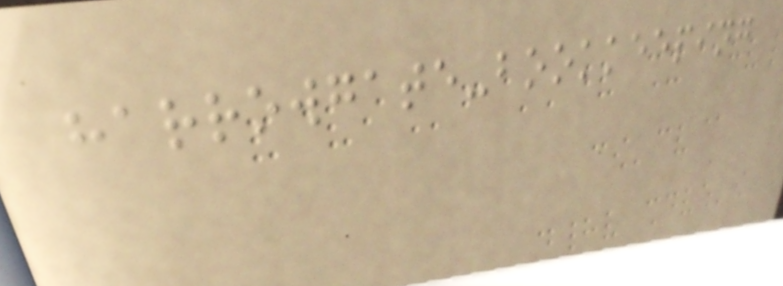harrowgate-bookkeeping
